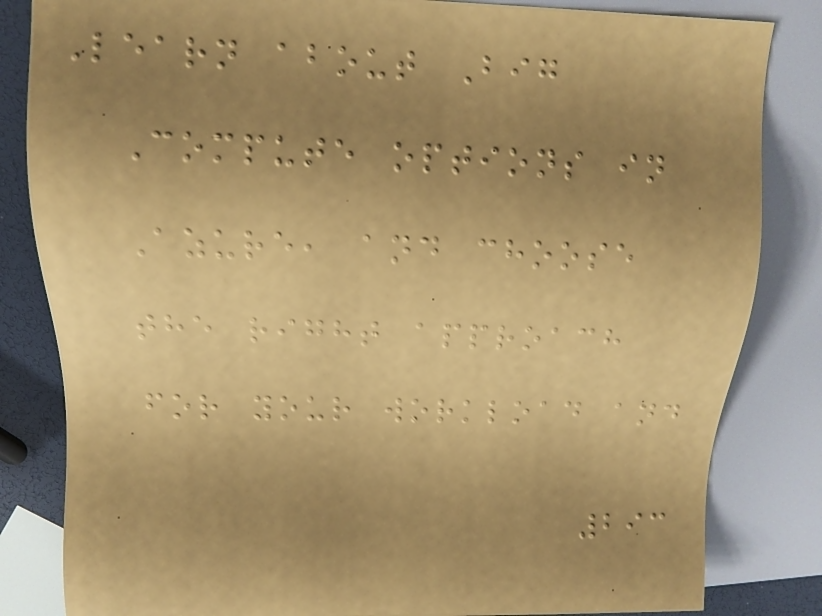Learn about Big
Compute options in
Azure, and choose
the right approach
for your workload and
293
